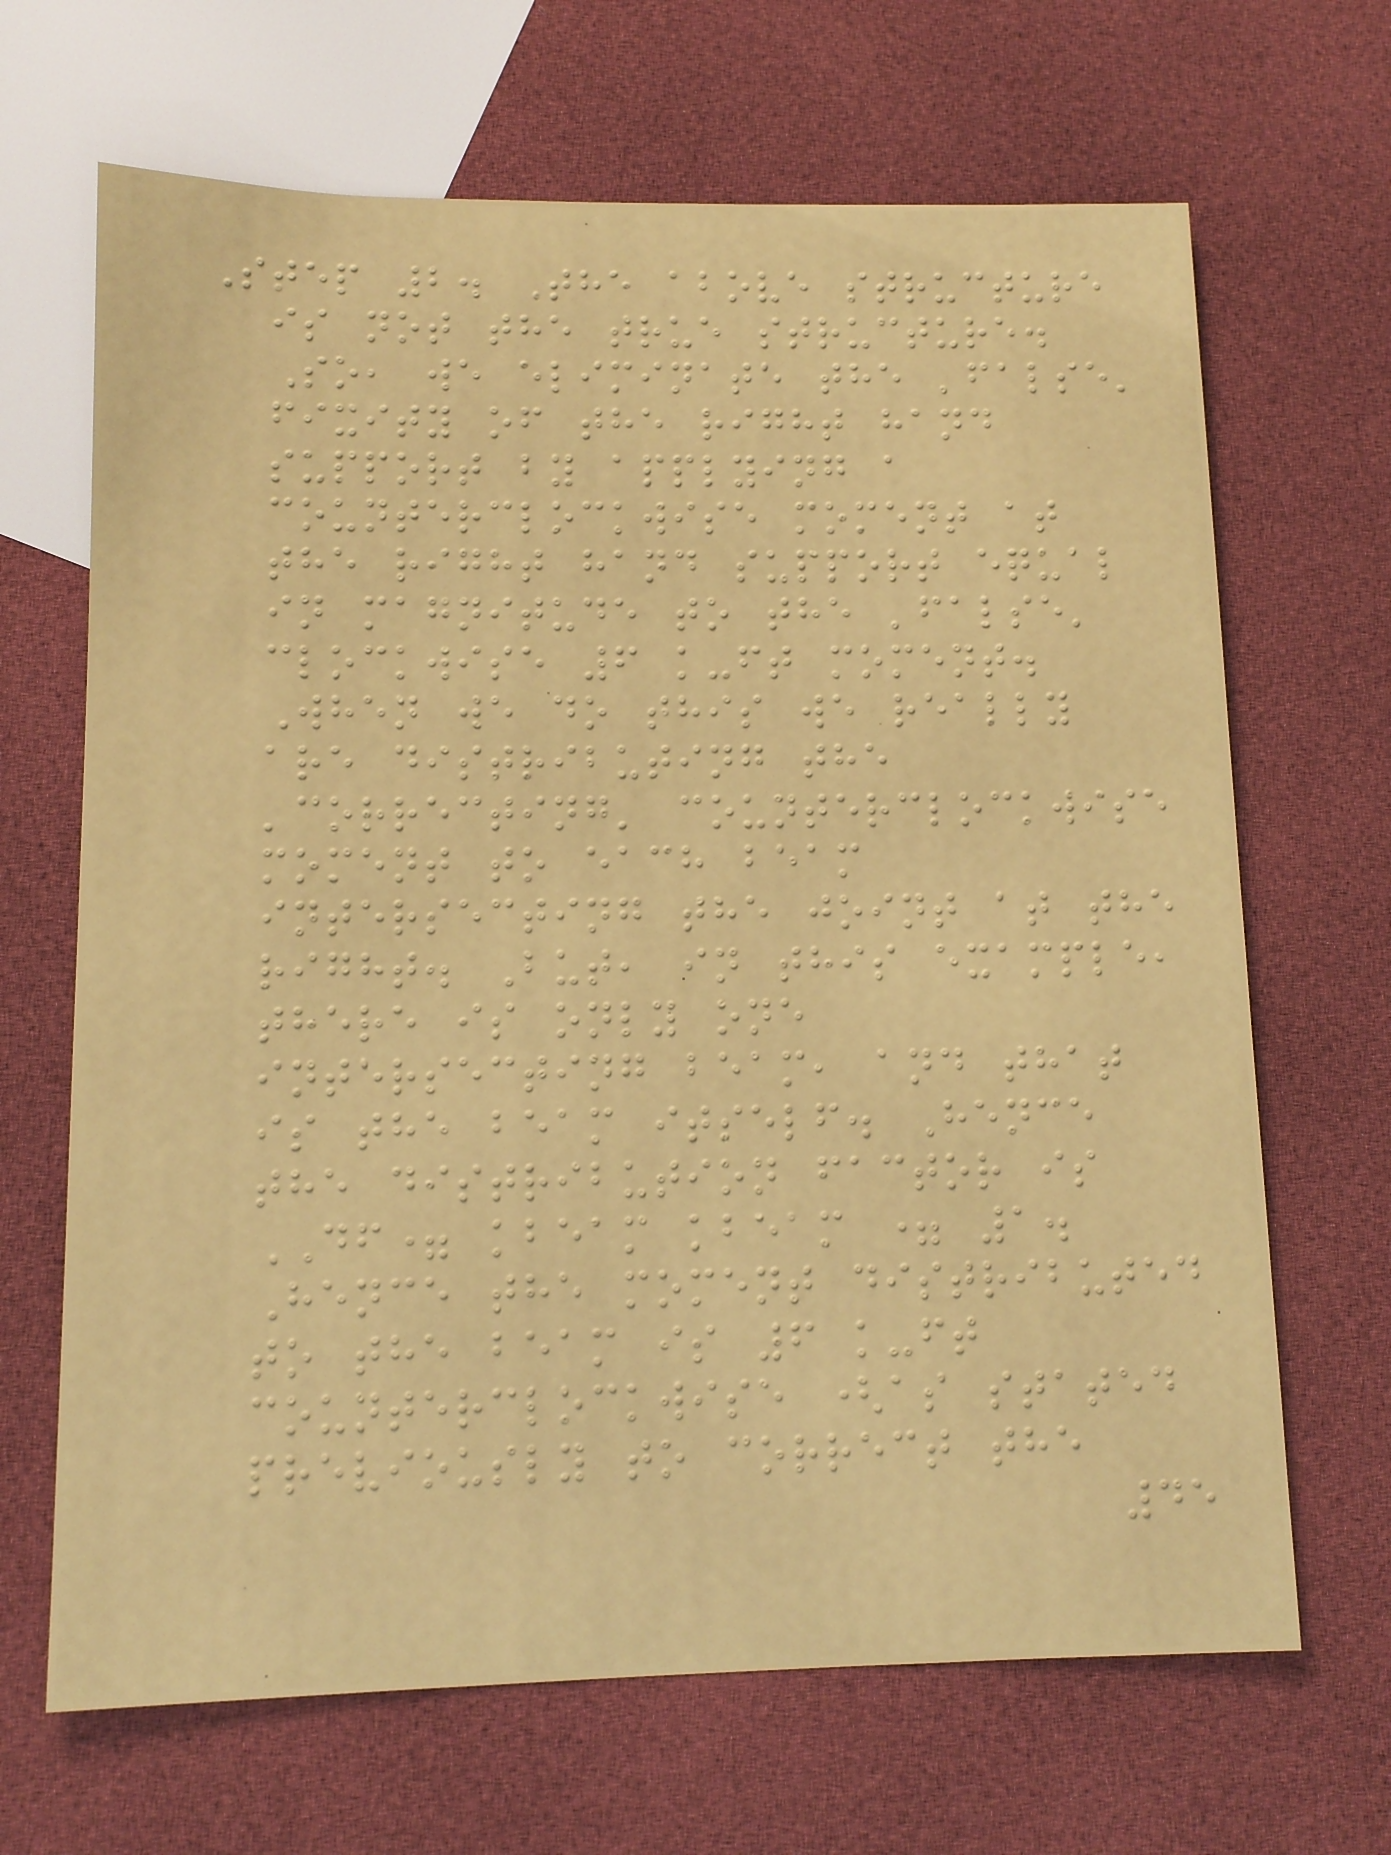Step 2. The above structure
is not the true structure.
So, we eliminate the 'false'
fixity of the right hand
support by applying a
counterclockwise moment at
the right hand support equal
in magnitude to the 'false'
clockwise 6 k-ft moment.
When we do this we really
are distributing the
'correcting' counterclockwise
moment to each beam
intersecting the joint at the
right. But, in this example,
there is only one
intersecting beam, and that
is the beam itself. Hence
the distribution factor is
DF= kbeam kbeam = 1.
Hence the moment distributed
to the beam is 6 k-ft
counterclockwise (as stated
previously to correct the
45
